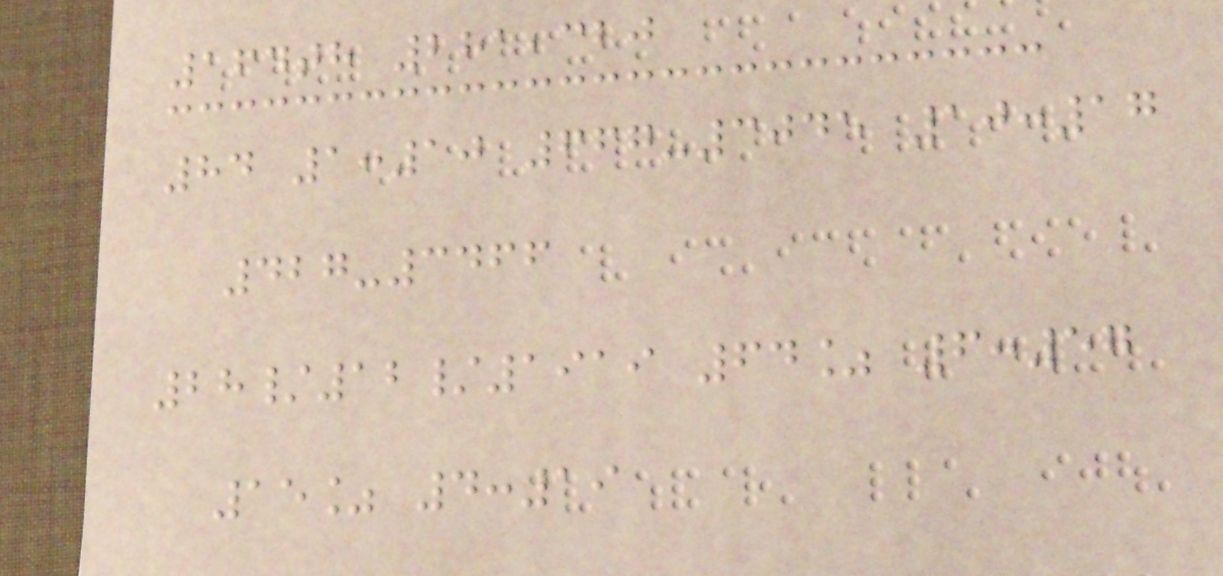164th 281,320
84 1:10 667-3045 10:17
427-3466
28/12/1919 64% 6:57
15% 4:19
